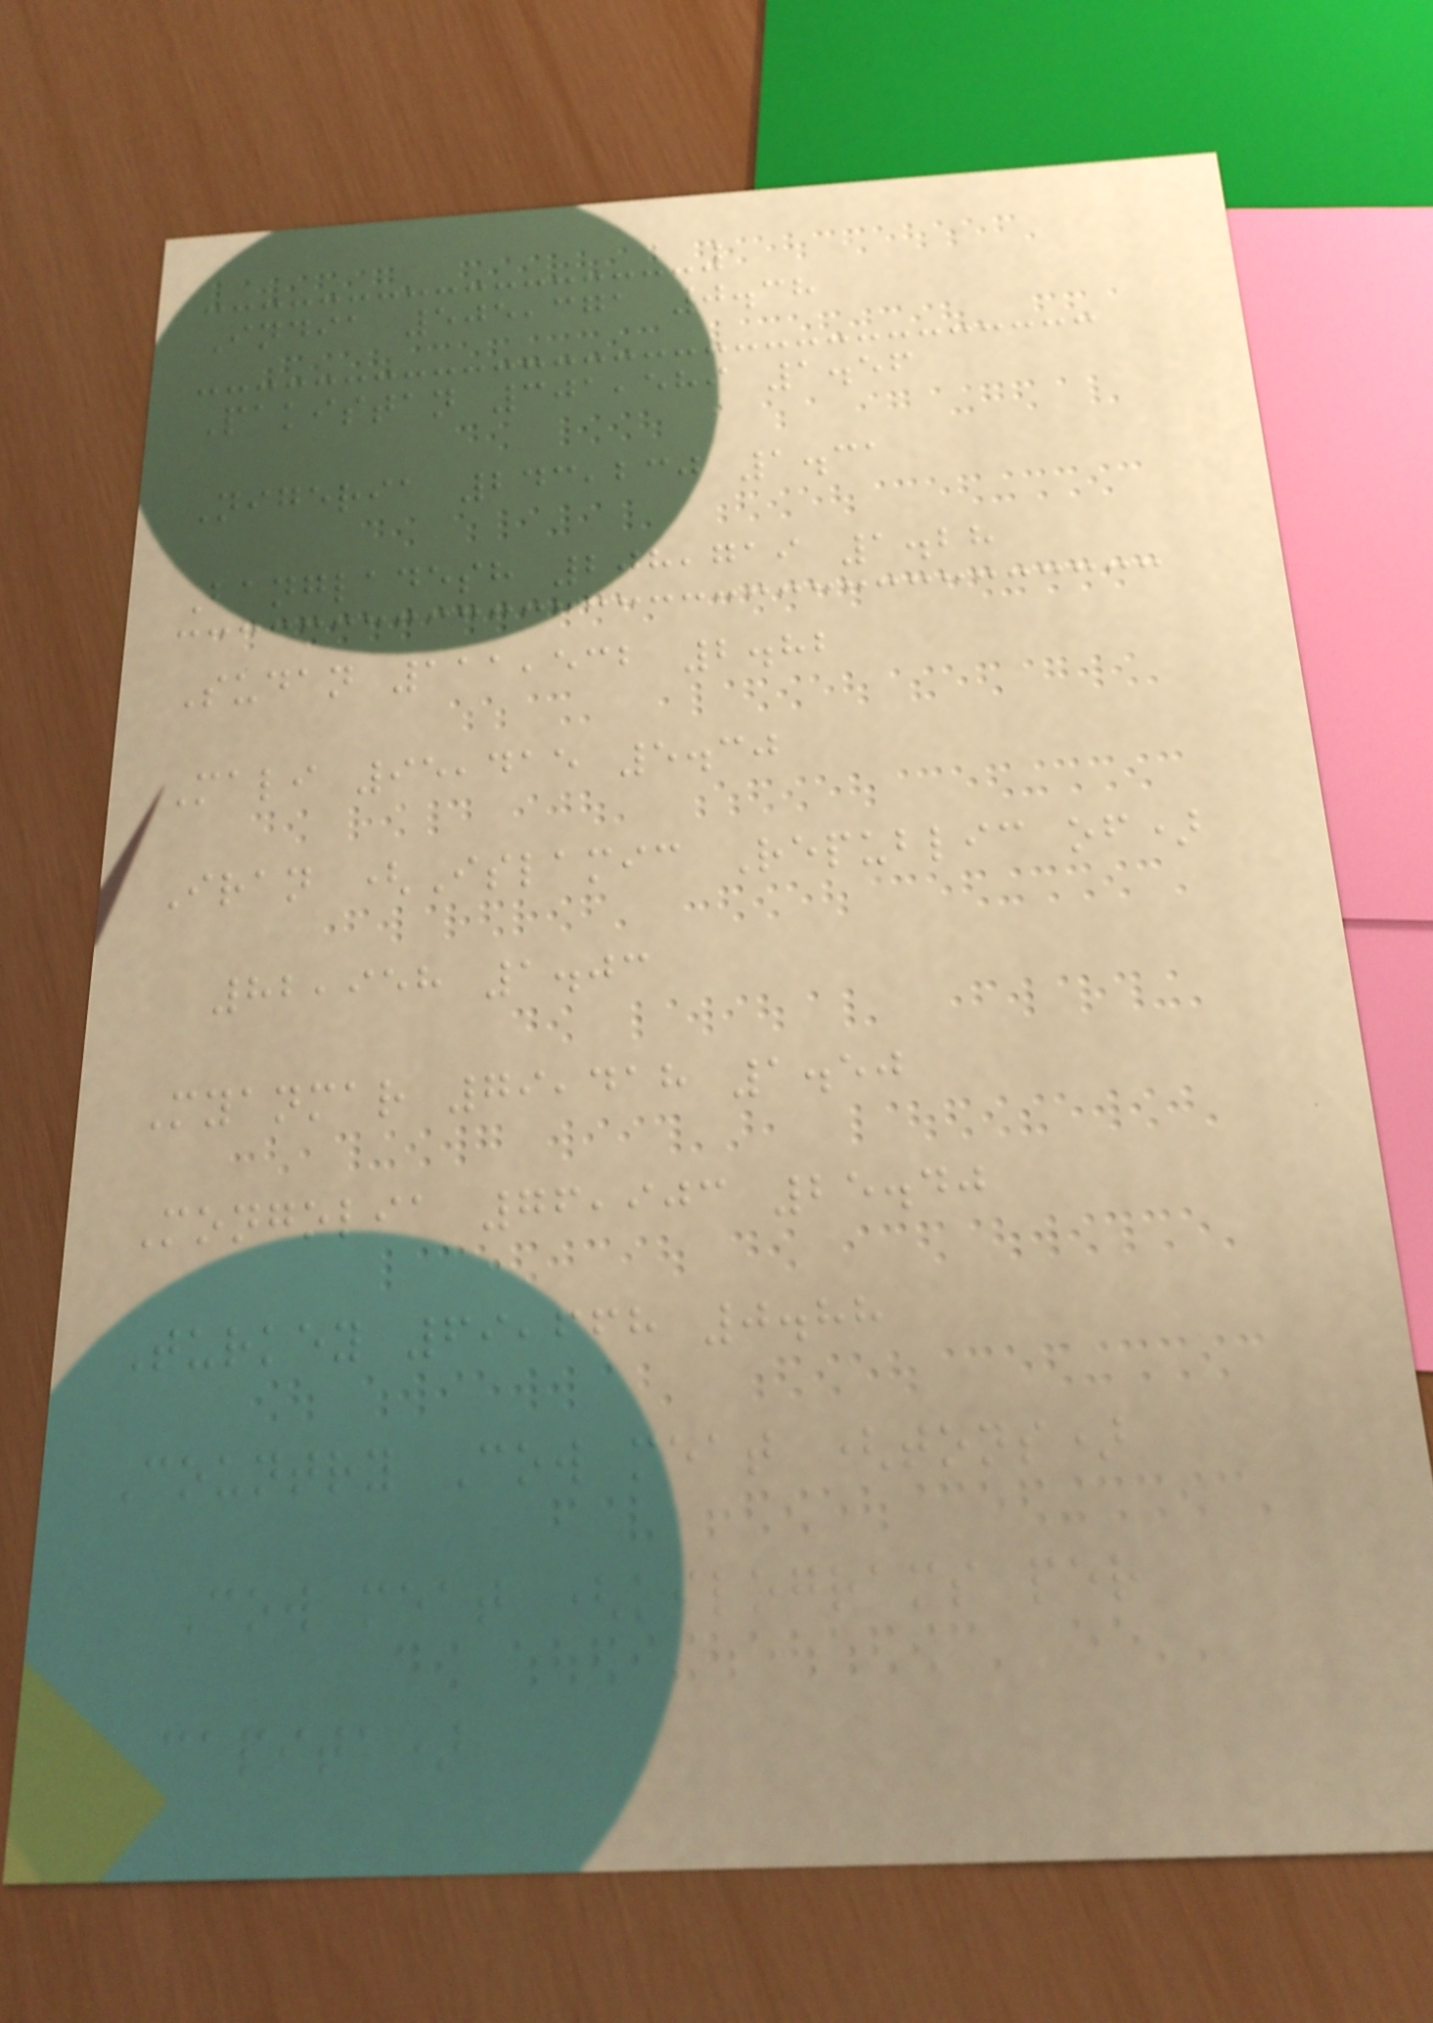India 505,371 0.38
Pakistan 301,589 1.56
Nigeria 243,230 1.31
Bangladesh 208,719 1.28
Sudan 111,532 2.82
Mali 95,415 5.30
Iran (Islamic Republic of)
82,958 1.03
Myanmar 79,418 1.50
Mongolia 76,903 25.40
Turkey 69,668 0.88
Country Cow meat (tons)
Cow meat (kilograms per
capita)
